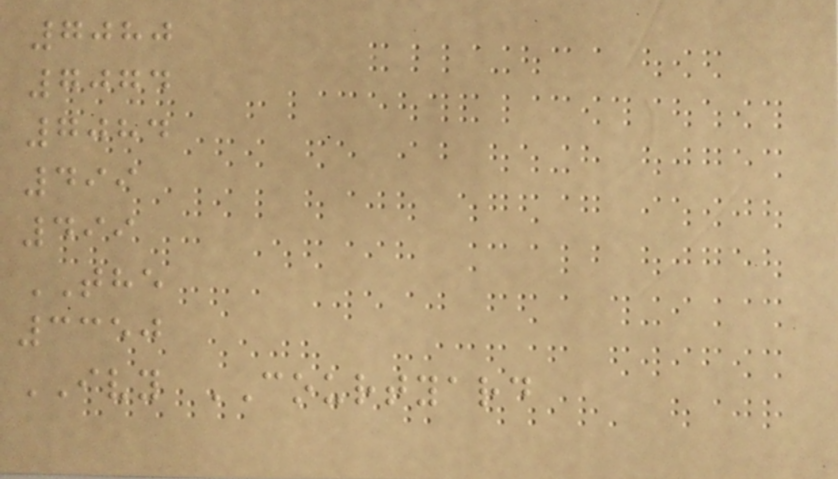7080
7074
7084
499
499
THE
3350
IVY COURTYARD
